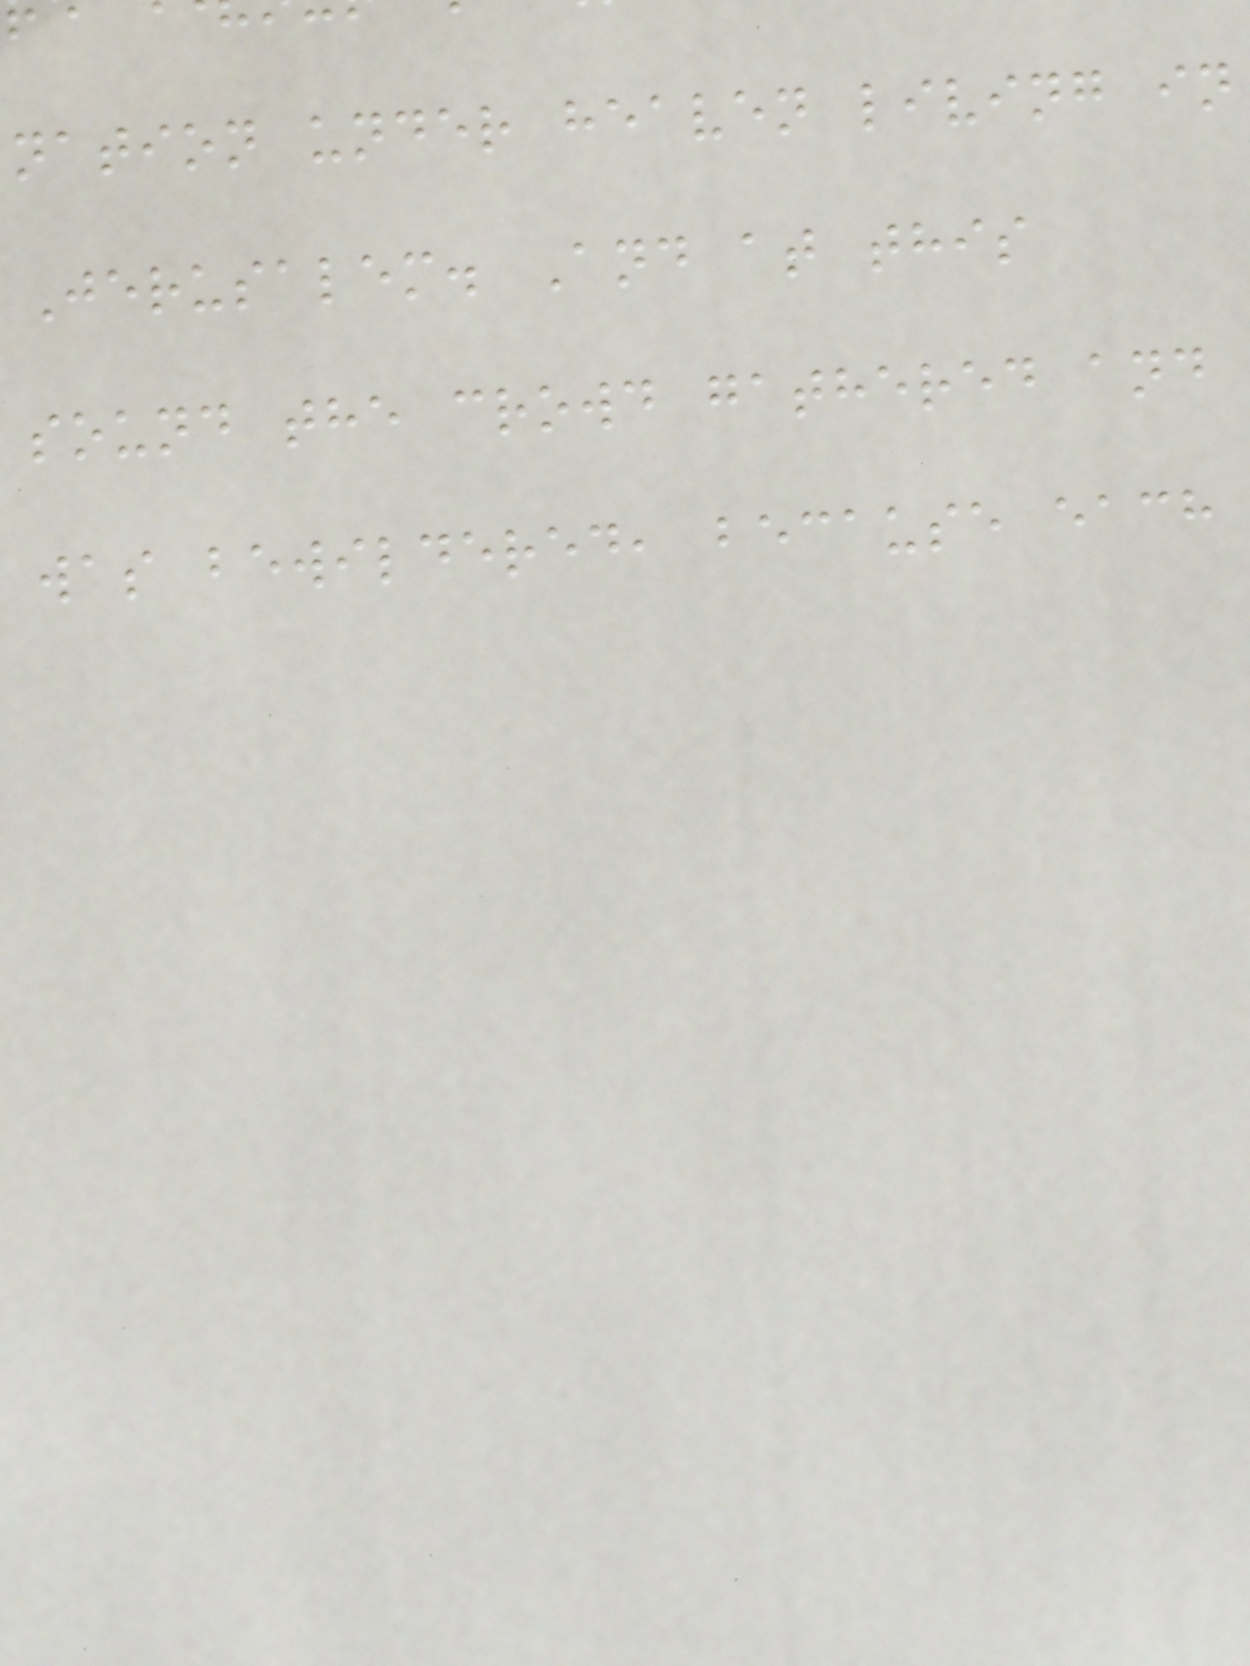nation under heaven living in
Jerusalem. And at this
sound the crowd gathered and
was bewildered, because each
